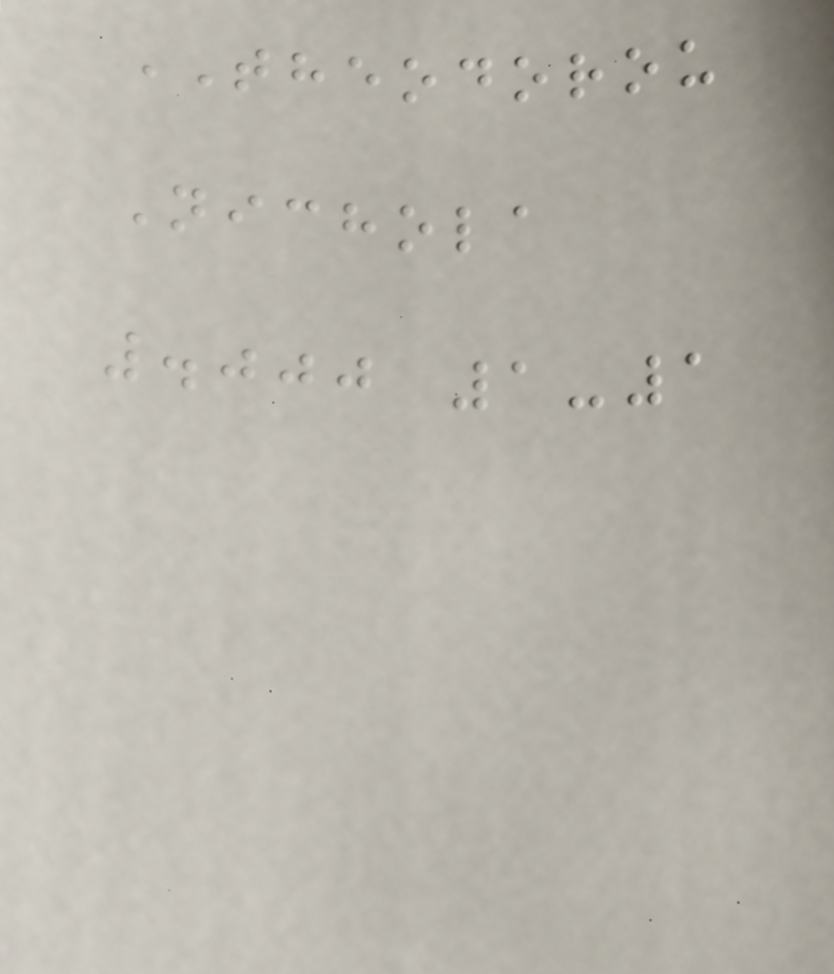THEODOROU
Nichola
.000 1-1
